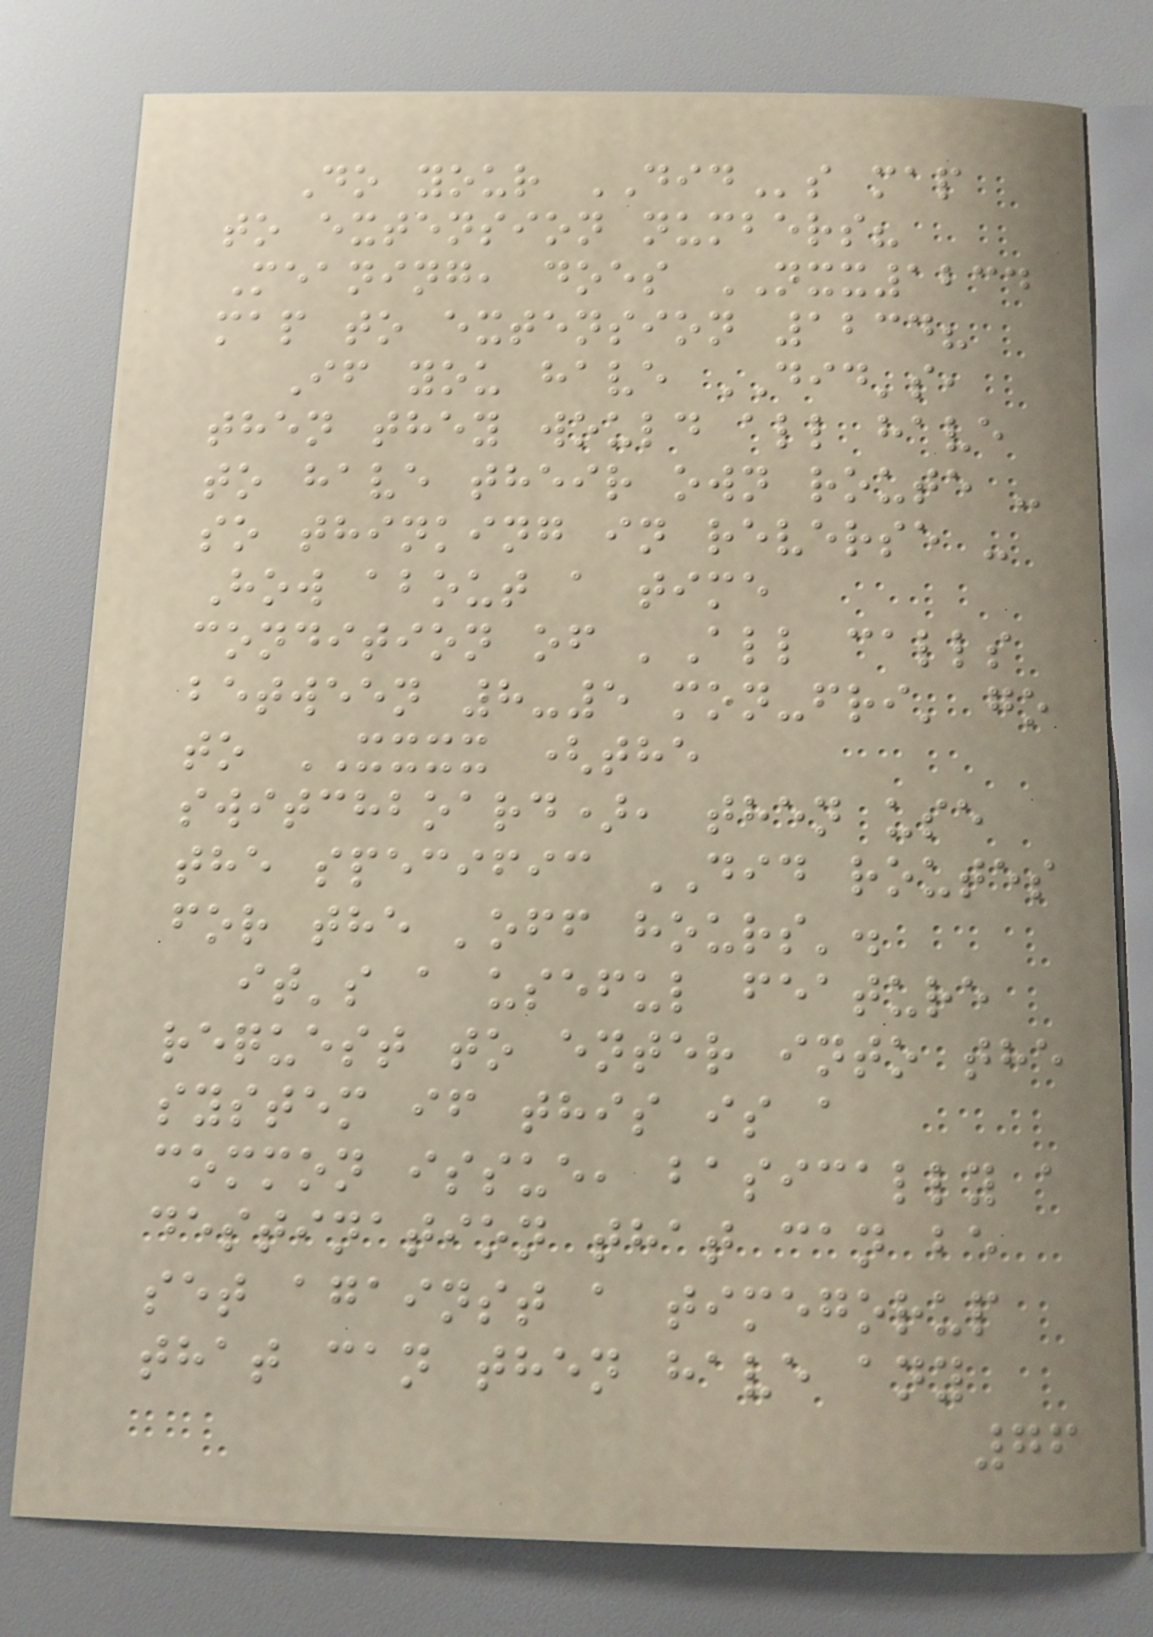Do your DIDs map
to extension numbers?
Meaning, does NXX1234
map to extension 1234?
If you have DID's,
then they would all have
to have their own route -
so thinking in reverse -
How about a time
condition of 'All calls
between 8-5 mon-fri' go
to XXXX (the
switchboard), then use
the specific DID routes
for the 'off hours'.
it's a useful feature
request to enter into the
system if this is a
common issue, basically a
destination that can be
set against a timegorup
that can then have any
76
